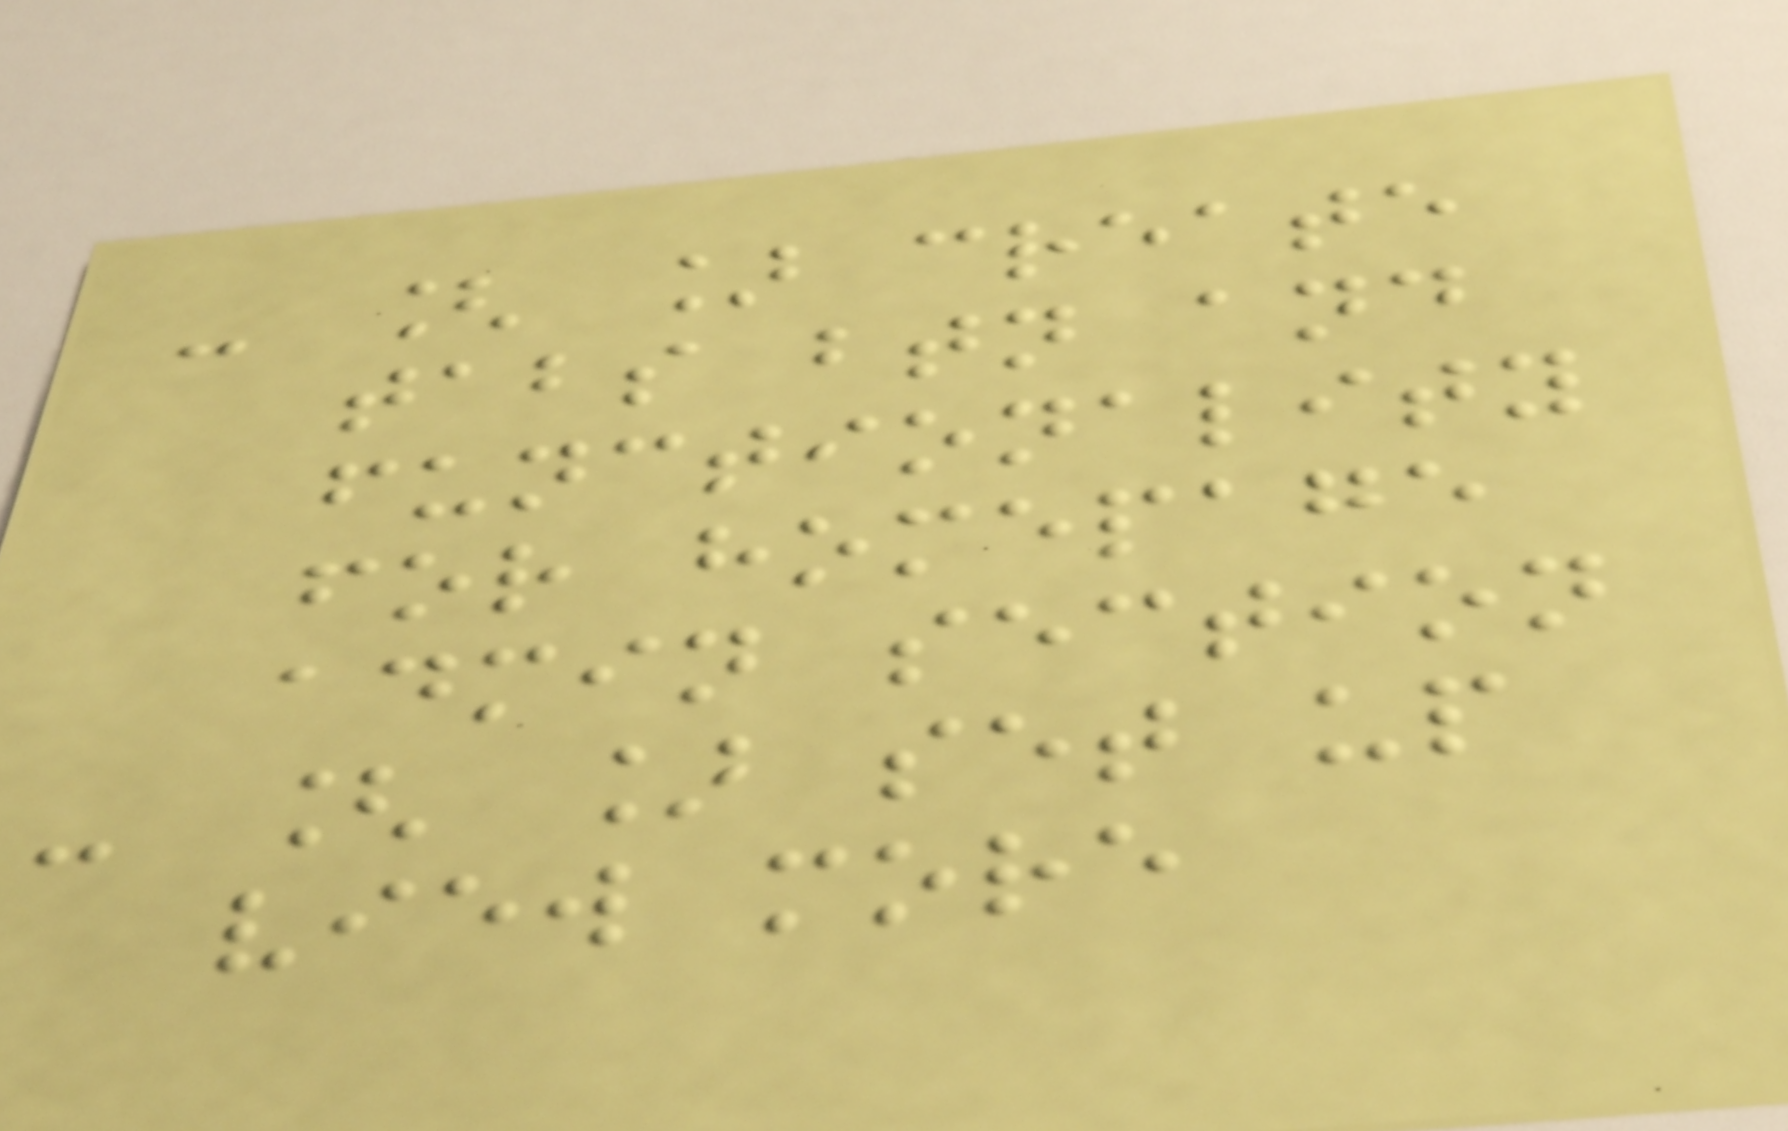- [ ] create
tabs btn and
functionality
for homepage
admin section
- [ ] set up
view more
